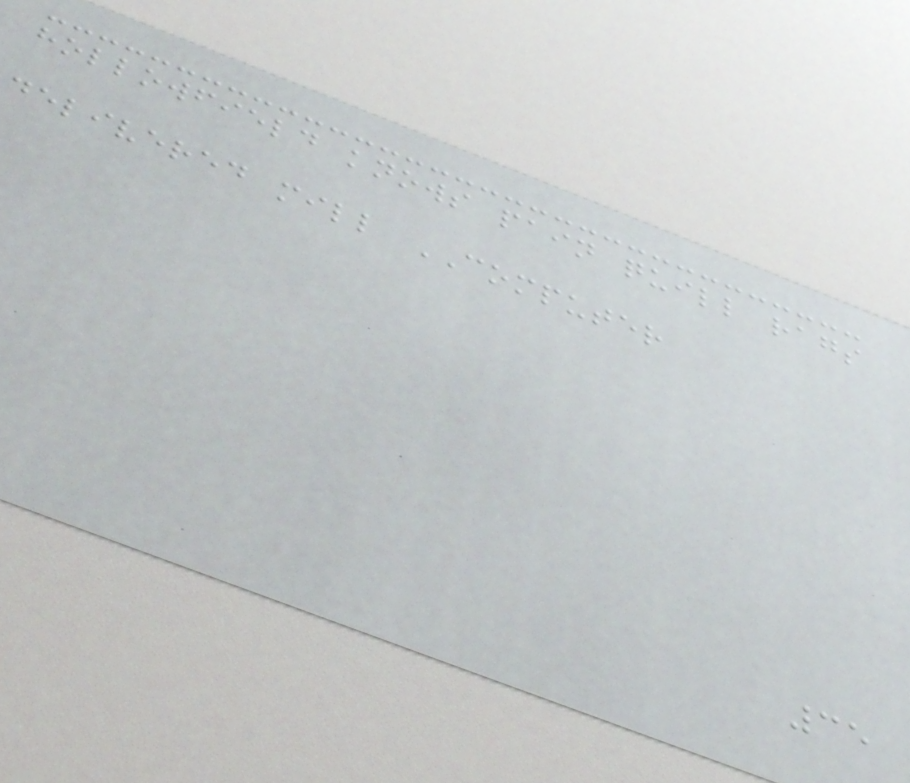hollowfield knows pain quill rags
delivered mill COMPUTER
35
